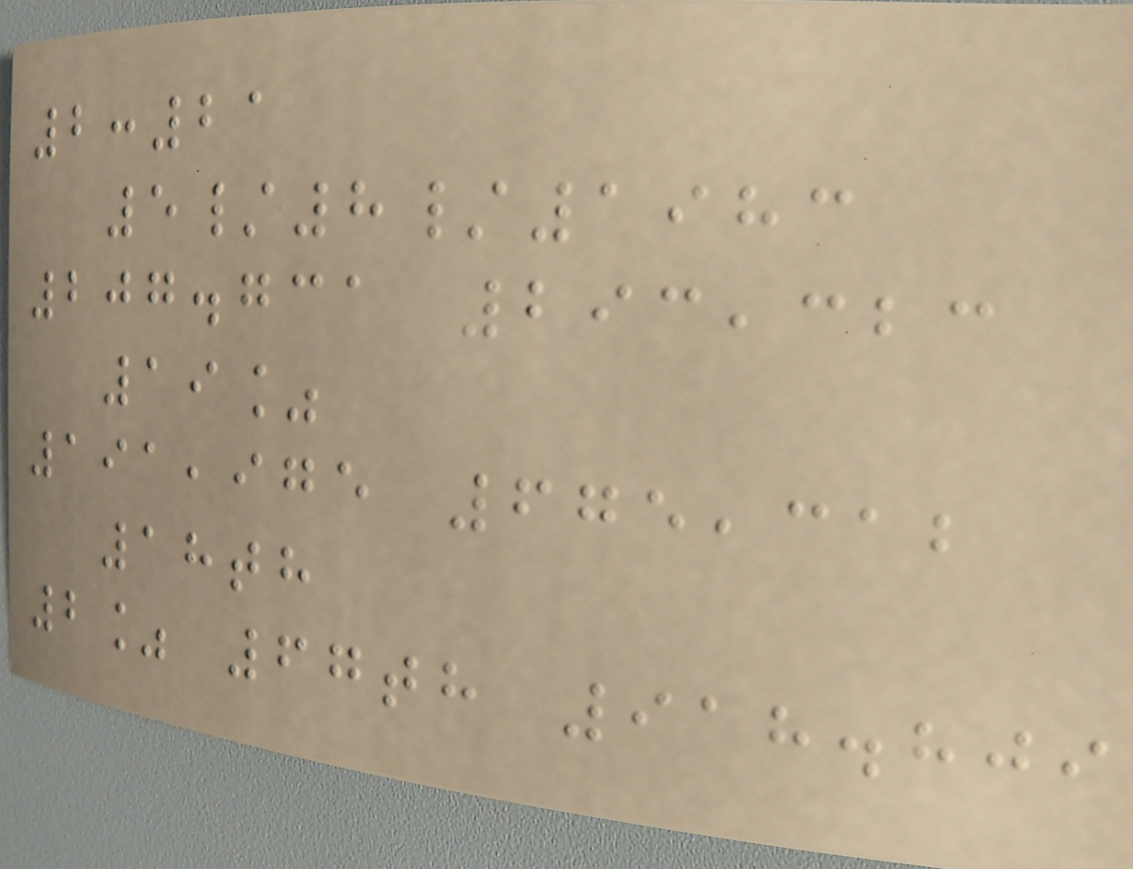2:21
5/8/1983
207.731 293,323
19%
191,975 675,312
18th
2% 67th 918.809
